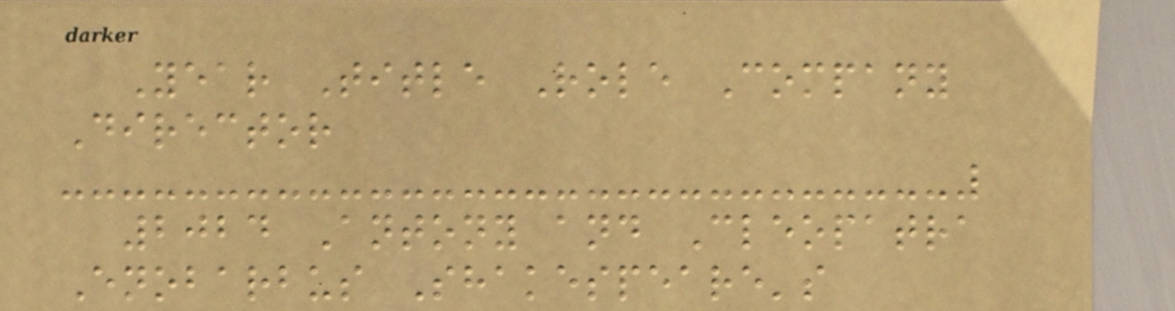Year Title Role Company
Director
2024 Antony and Cleopatra
Enobarbus Shakespeare's
